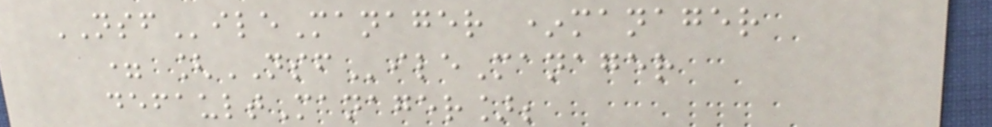NSFileManager *manager
= [NSFileManager
defaultManager];
